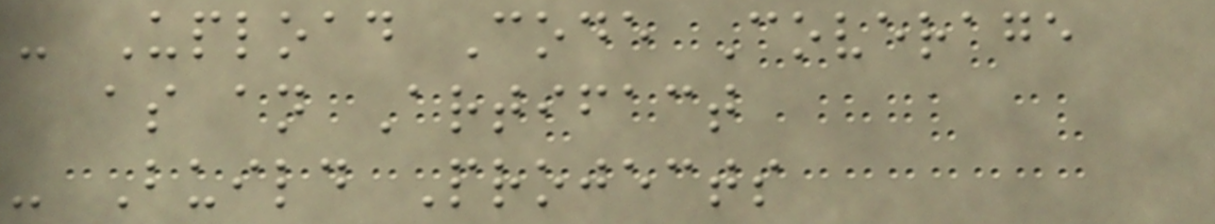- Upload Code Coverage
as an Artifact
- Build Projects
